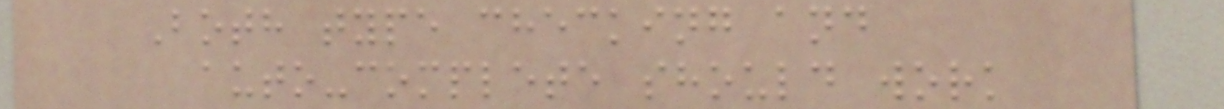Both type checking and
auto-complete should work
